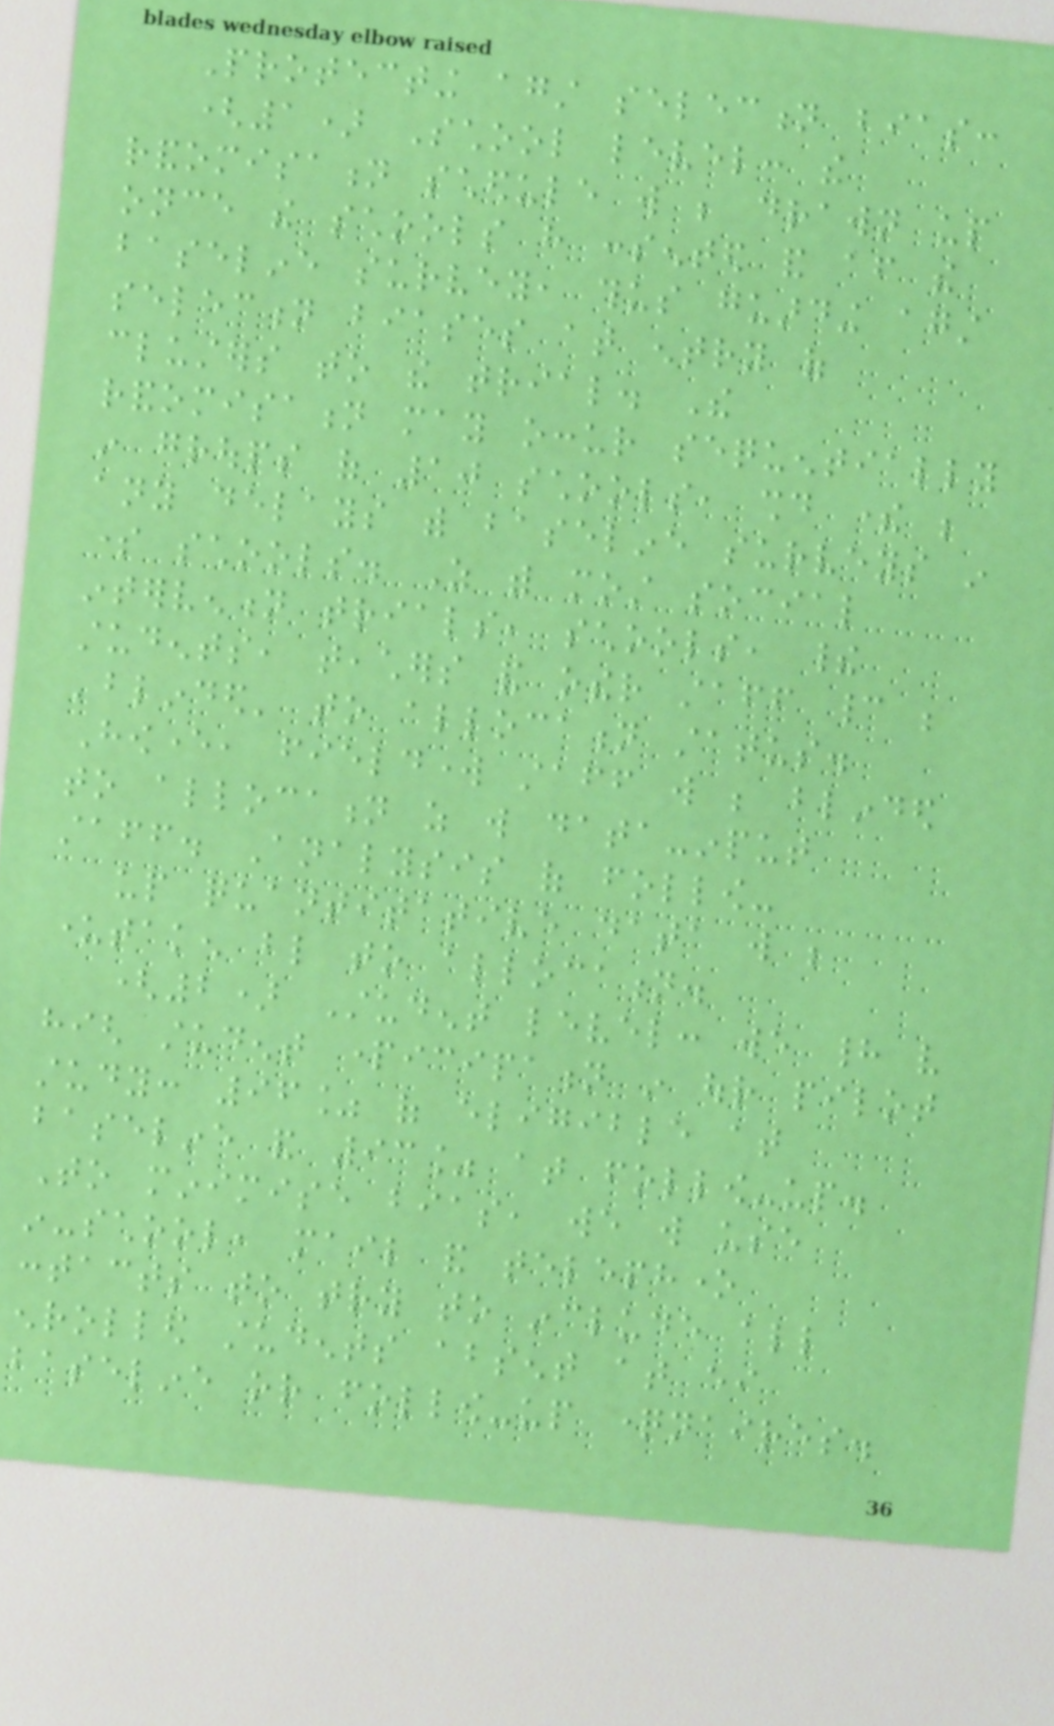Protecting against selection bias:
(1) School level: the
randomisation schedule will be drawn up
once the schools have consented and after the
baseline survey, thus guarding against
selection biases at entry of
clusters to the trial. The
randomisation may occur sequentially
in groups of 10 schools, should there be
any delays with baseline surveys in
some schools. As with most social
intervention trials, schools, their
students, teachers and other staff cannot be
'blinded' to allocation status.
However, fieldwork staff will be blinded
to allocation as will data-input
staff. Analysis of follow-
up quantitative data will be
undertaken blind to allocation.
(2) Student level: we had very
high student participation in our pilot
study: 96% of eligible at
baseline and 93% at follow-up.
To minimise bias, we will use
in-school, mail and telephone
contacts to try to include all
enrolled students absent at either
baseline or follow-up questionnaires.
